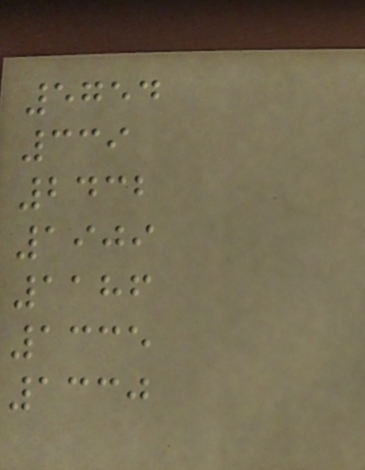5754
339
2432
1909
1186
1335
1330
